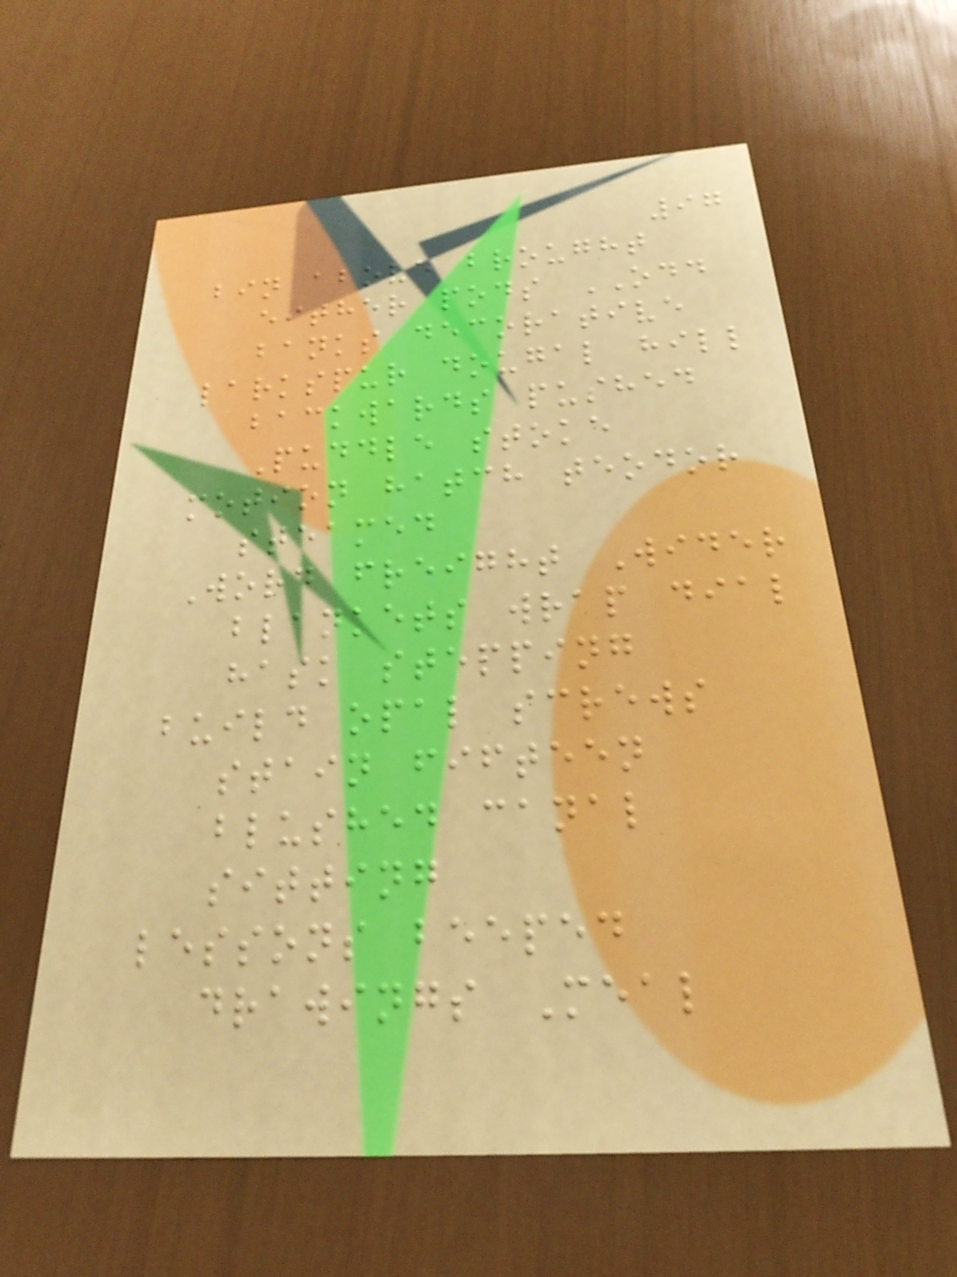97
bin above brought
either pods ODD
banks decorative
larkspur dougal hill
backwards pushed
Puddle stoke
motion hatch teodor
steamed
Word freight Wider
blankets wrap dial
hask stepping
build opal screws
stain fifteen
blushed canal
sitting
lessons beeped
drawings Meal
